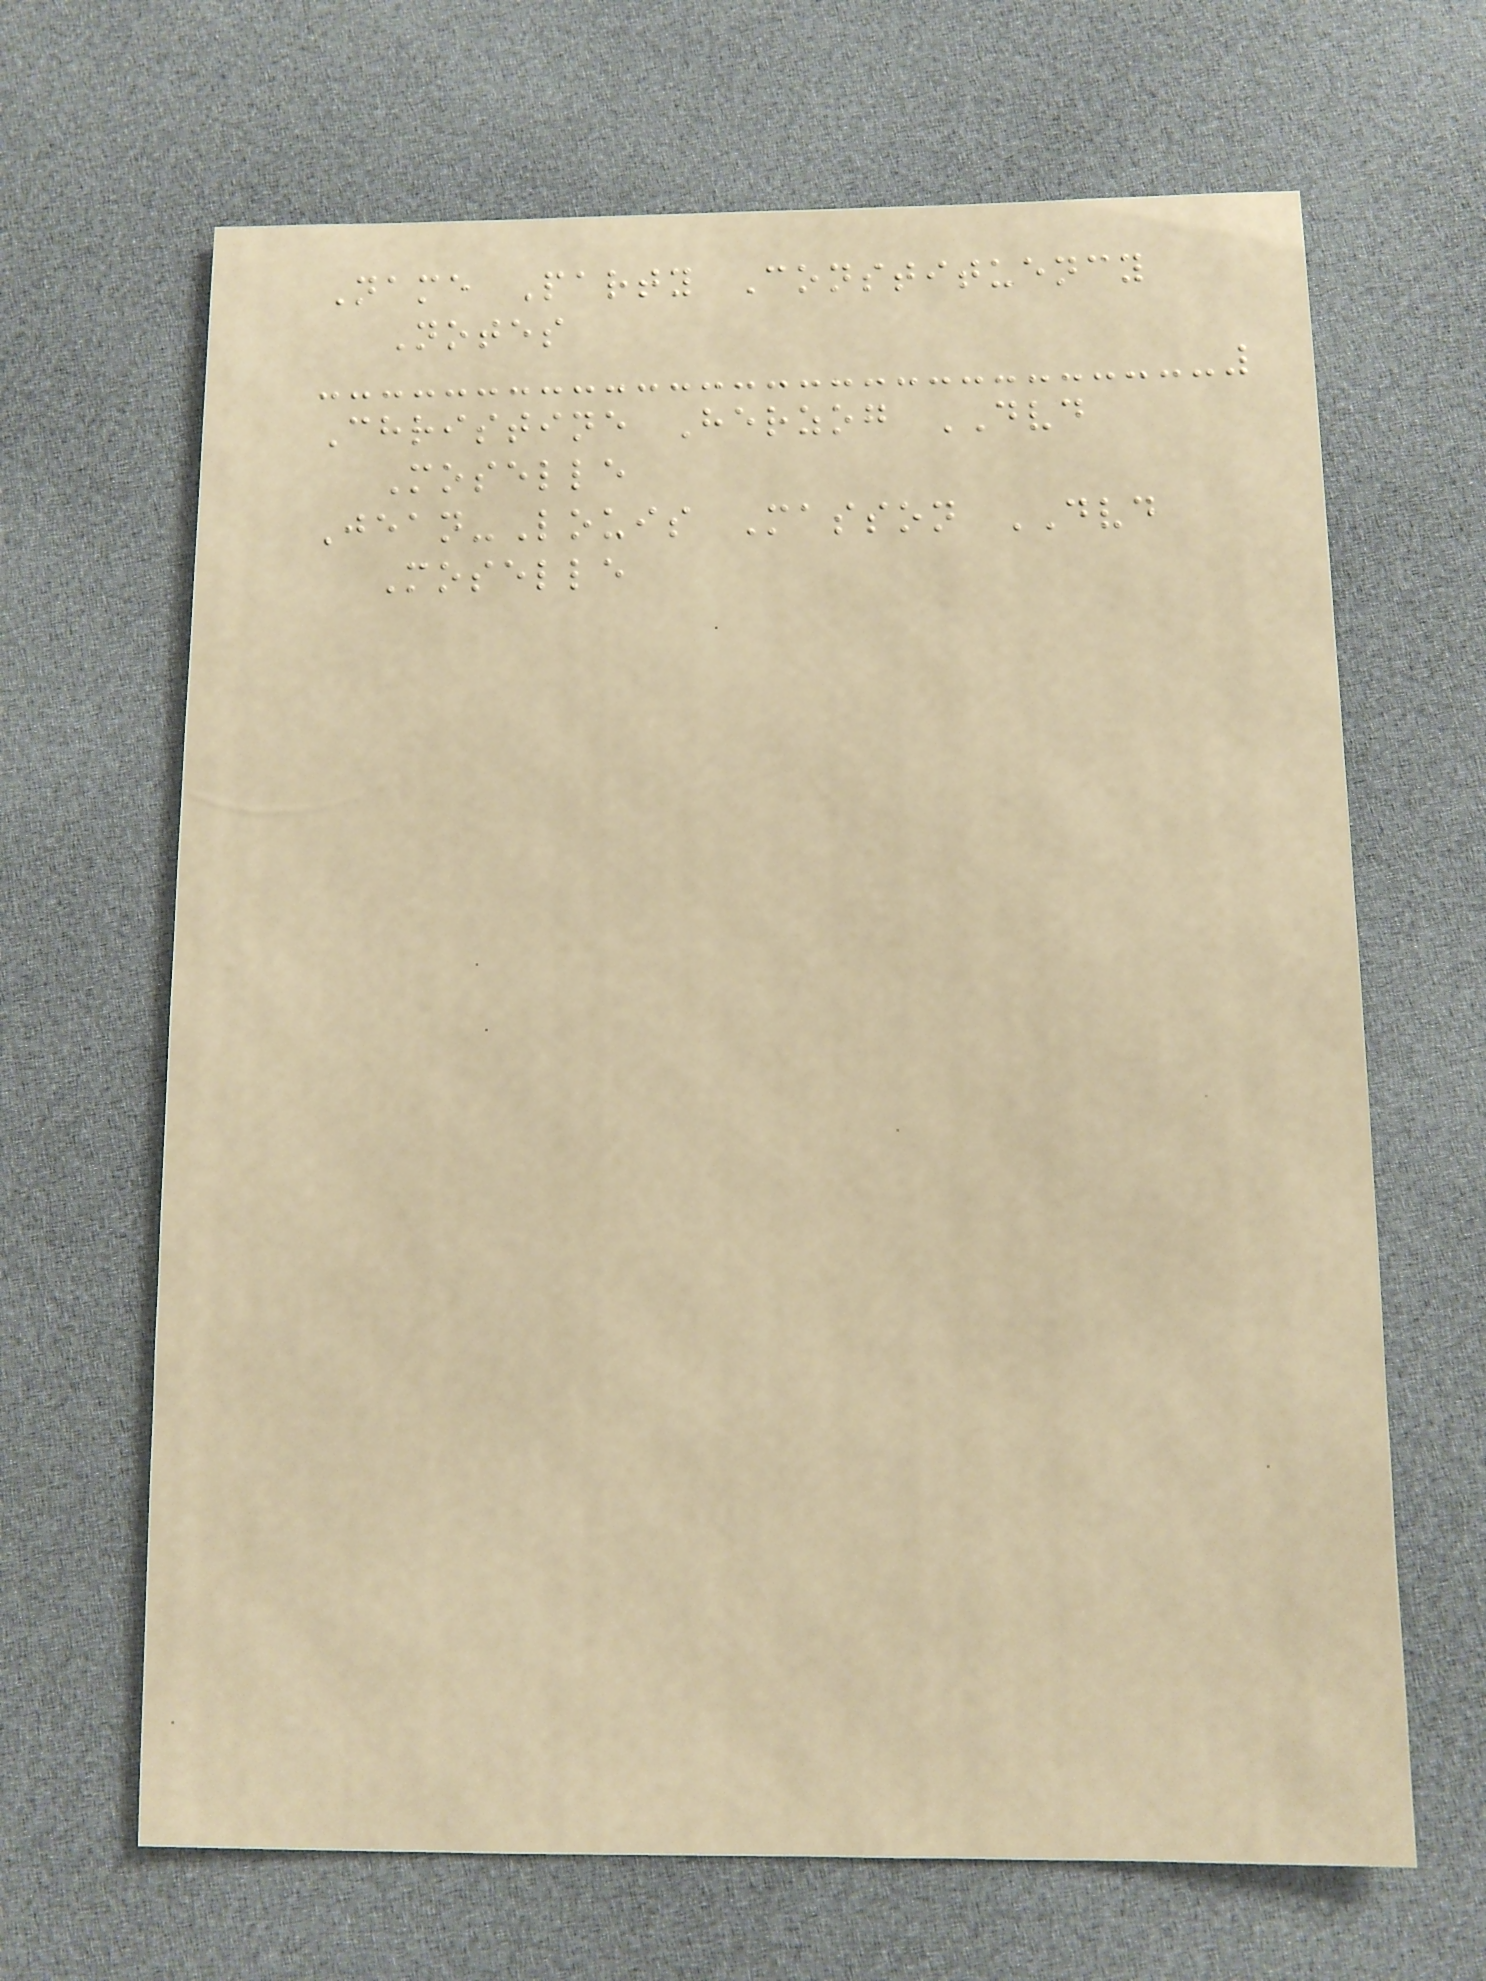Name Party Constituency
Notes
Christine Herzog DVD
Moselle
Jean-Louis Masson DVD
Moselle
